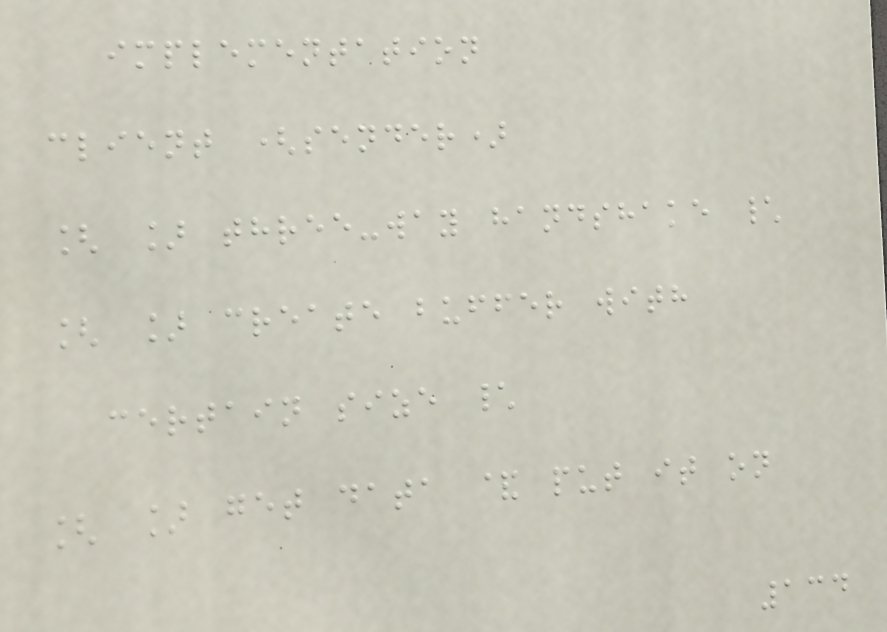implementation
client (sender)
[ ] three-way handshake \
[ ] create buffer with
certain size \
[ ] get data & put it on
134
